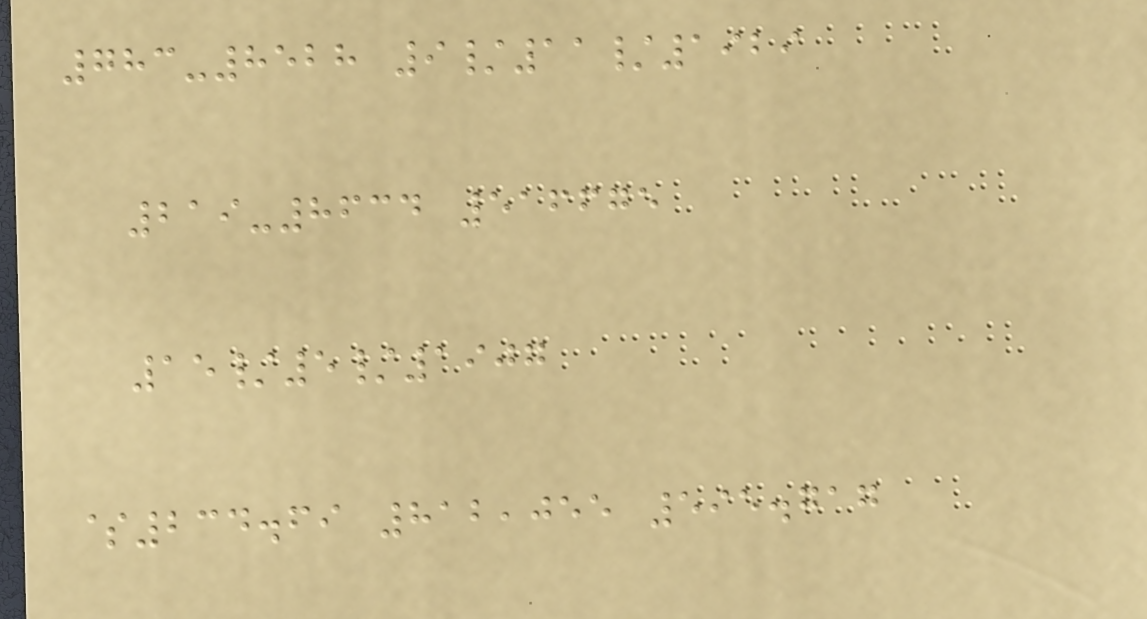783-8528 9/11/1929
219-8634 516675
15/5/1907
$234.69 812,055 595.717
